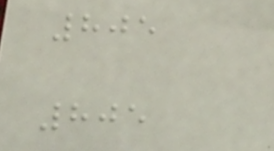805
805
